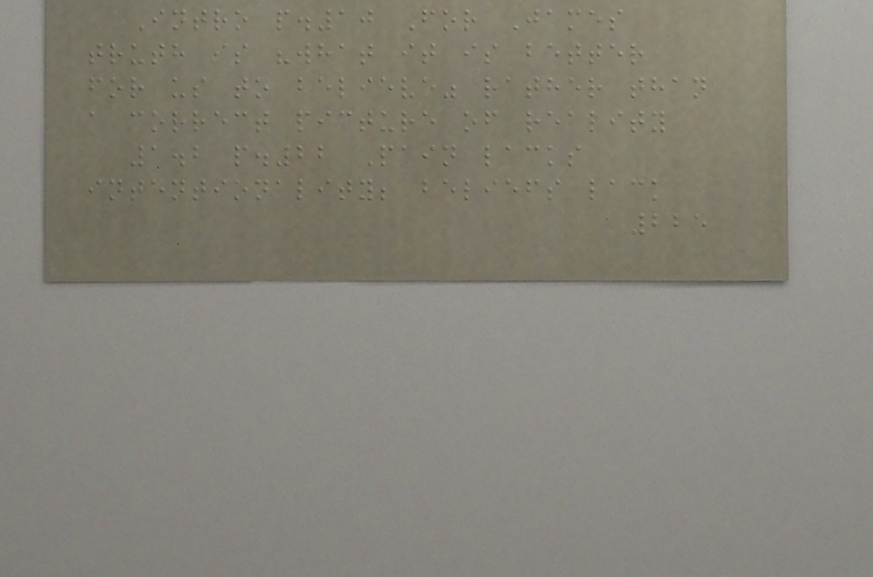Intro p.10 For James
truth is "what it is better
for us to believe" rather than
a correct picture of reality
1.2 p.22 Pain lacks
intentionality; beliefs lack
225
